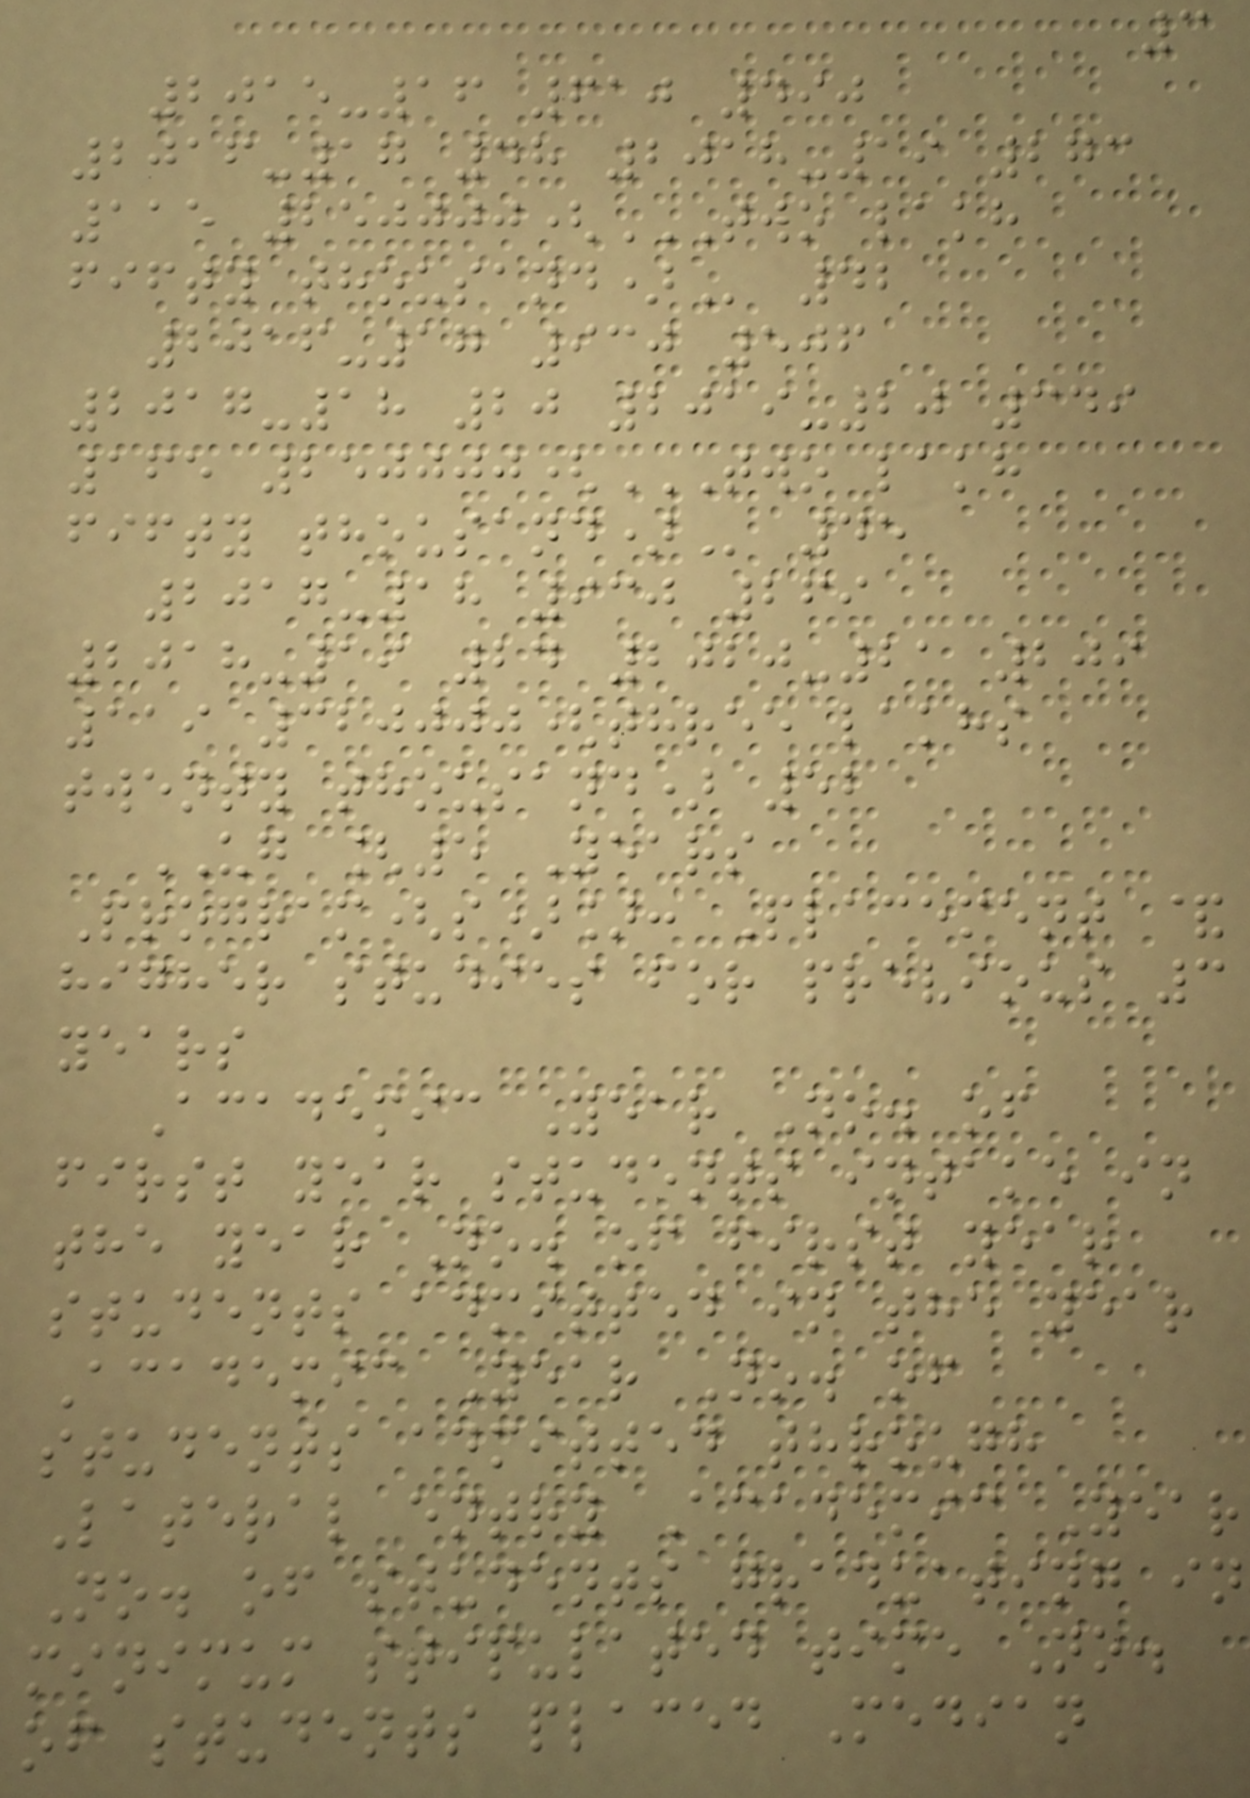3
2015-16 610 490
2016-17 48 2018-19 273
115 250000(TWO LAKH
FIFTY THOUSAND) 42
2016-17 930 506
2017-18 20 2019-20 349
165 250000(TWO LAKH
FIFTY THOUSAND) 45
2017-18 930 269
2018-19 24 2020-21 209
119 320000(three lakhs
twenty thousand) 52
UG [5 Years
Program(s)]: Placement &
higher studies for previous 3
years
Academic Year No. of
first year students intake in
the year No. of first year
students admitted in the year
Academic Year No. of
students admitted through
Lateral entry Academic Year
No. of students graduating in
minimum stipulated time No.
of students placed Median
